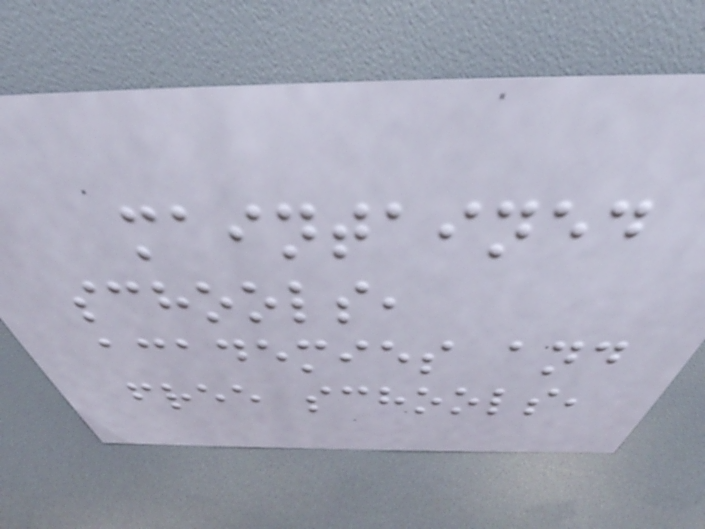maintained
schools,
academies and
free schools,
